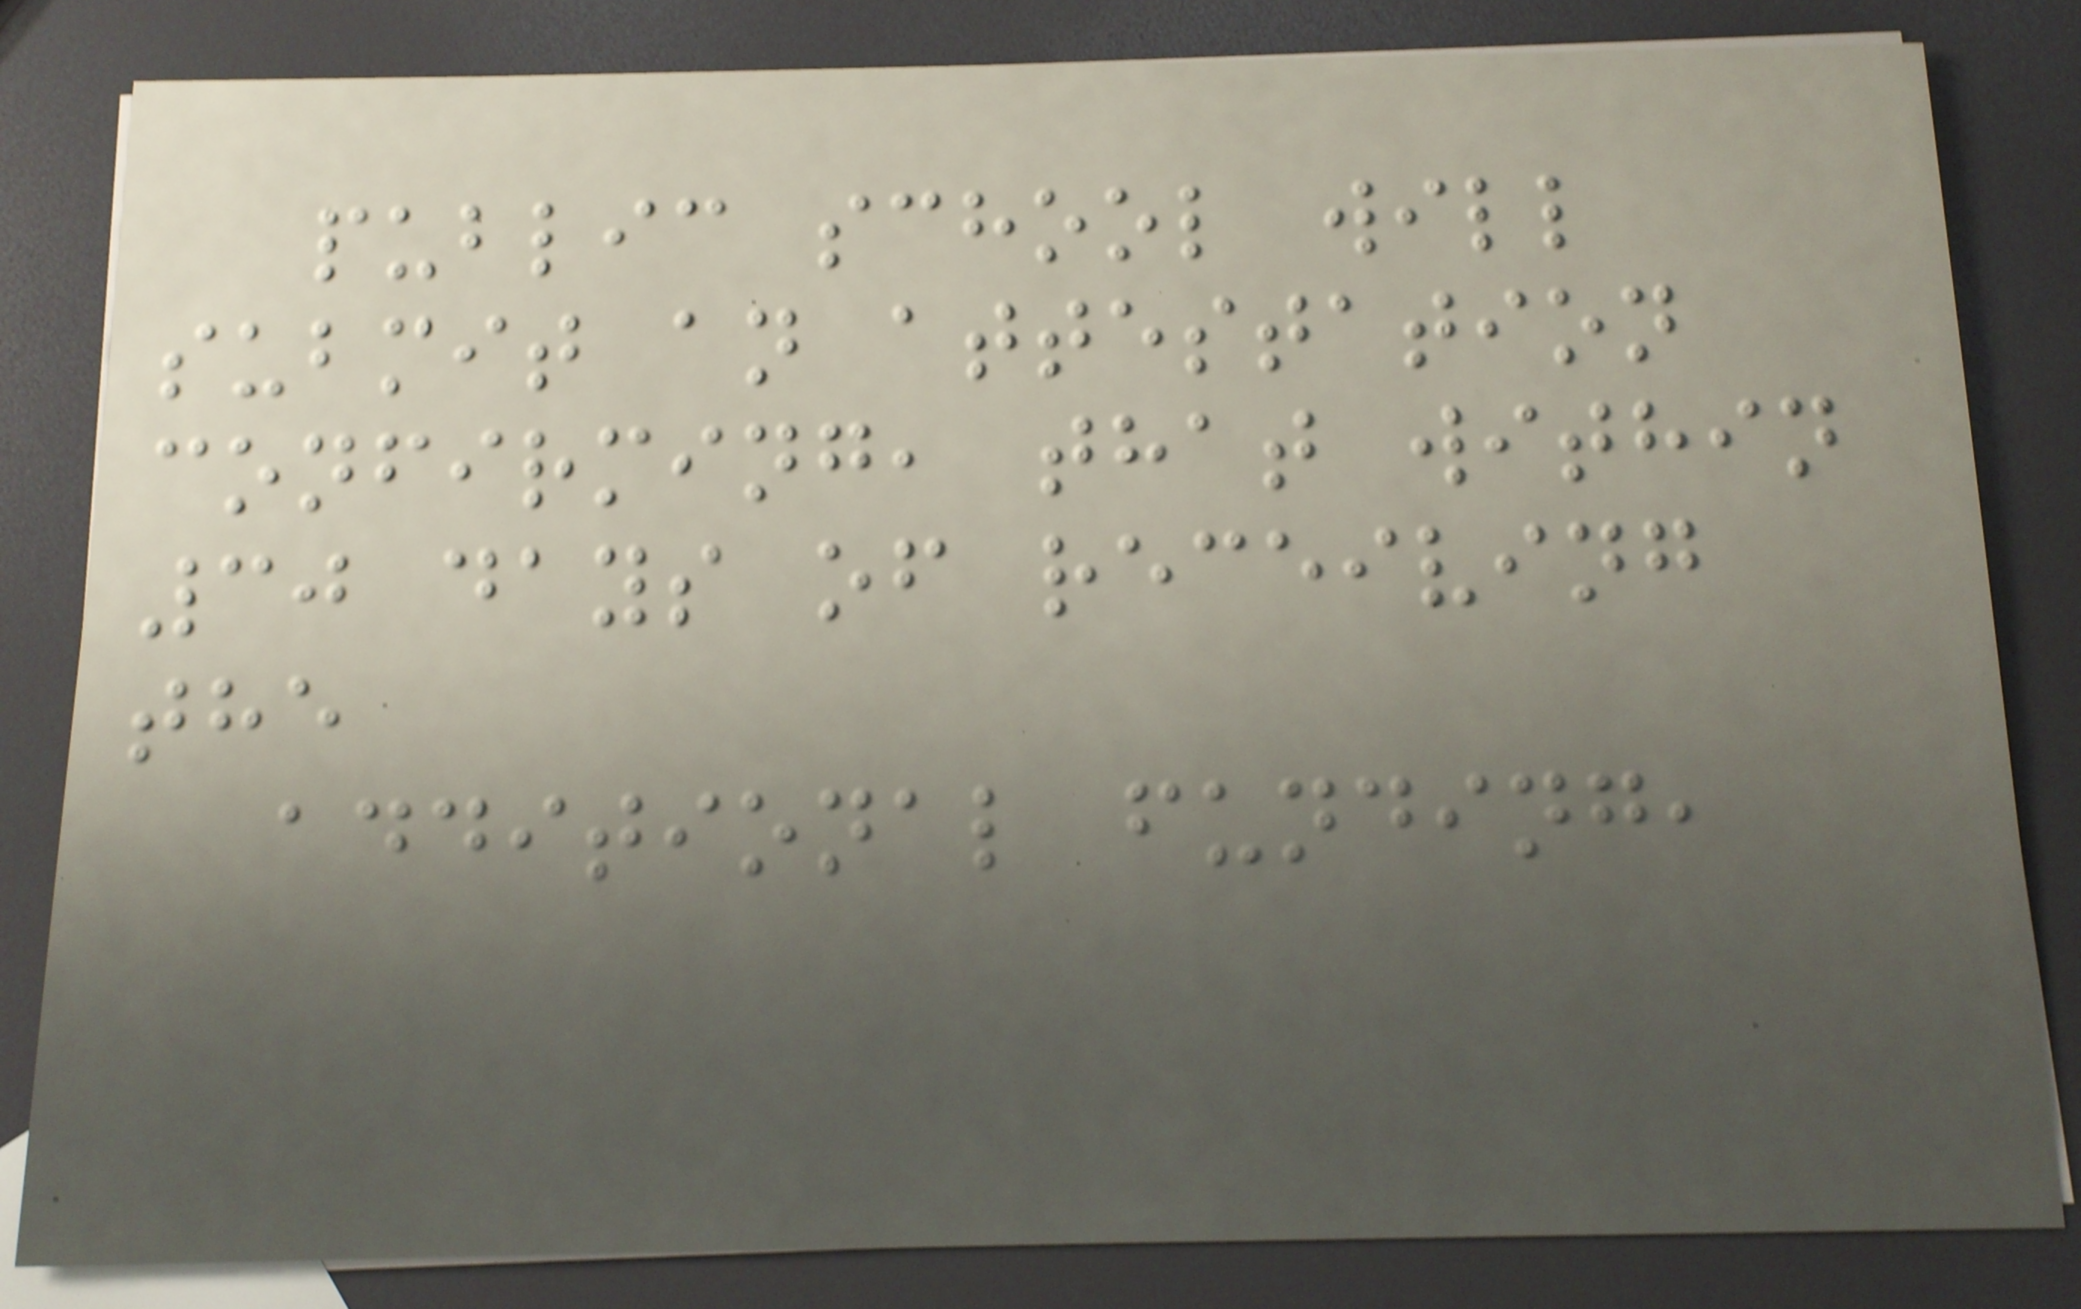public school will
submit an attestation
confirming, that within
30 days of receiving
the
additional funding,
